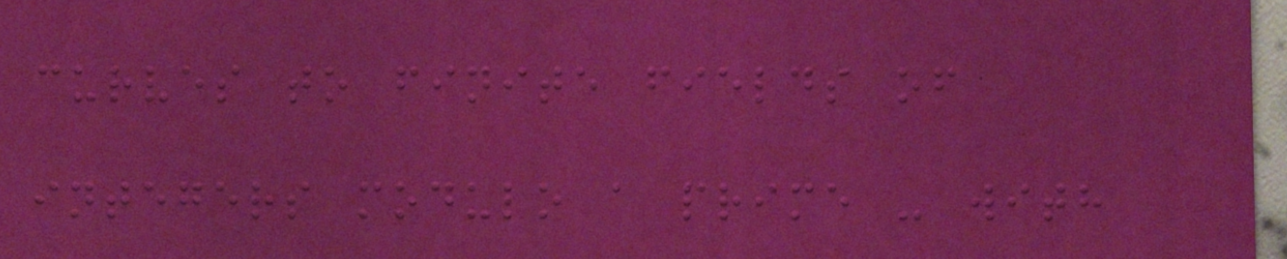curves to finite fields of
integers modulo a prime - with
